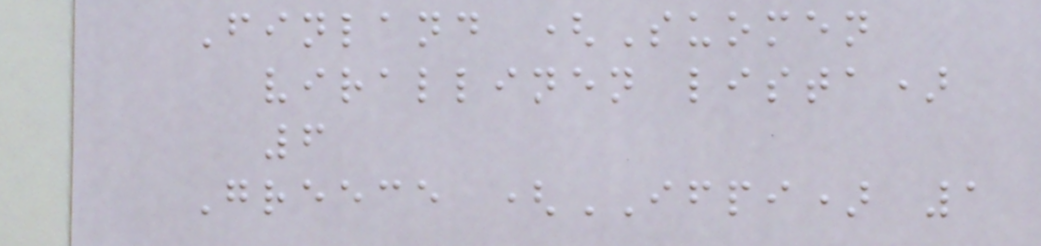Finland (Suomen
virallinen lista)
6
Greece (IFPI) 1
